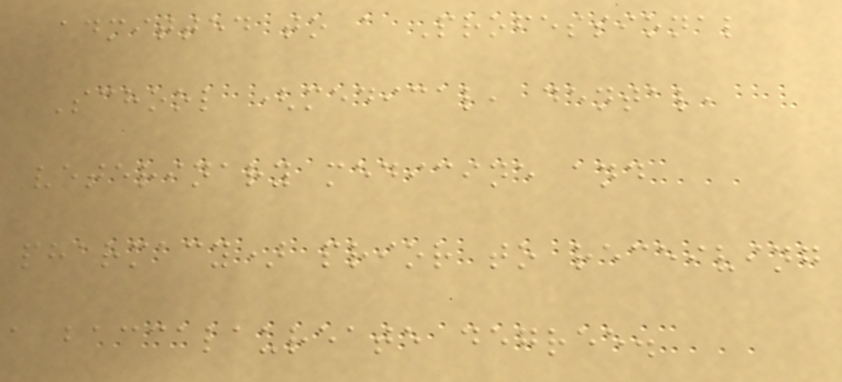admitted to a Professional
School (medical, dental,
veterinary medicine and
pharmacy) prior to receiving
a baccalaureate degree.
